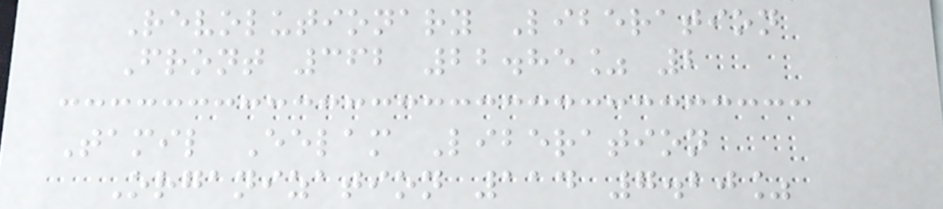Revolutionary Liberation
Front 362 22.85% 2
Tamil Eelam Liberation
Organization 114 7.20%
